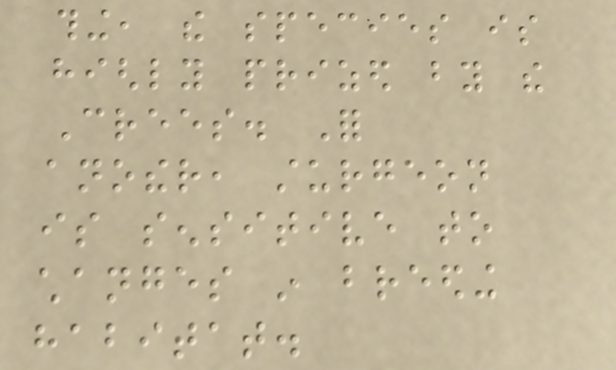thing, the species is
highly prized by the
Crees. For
another, sturgeon
is sensitive to
changes in breeding
habitat.
